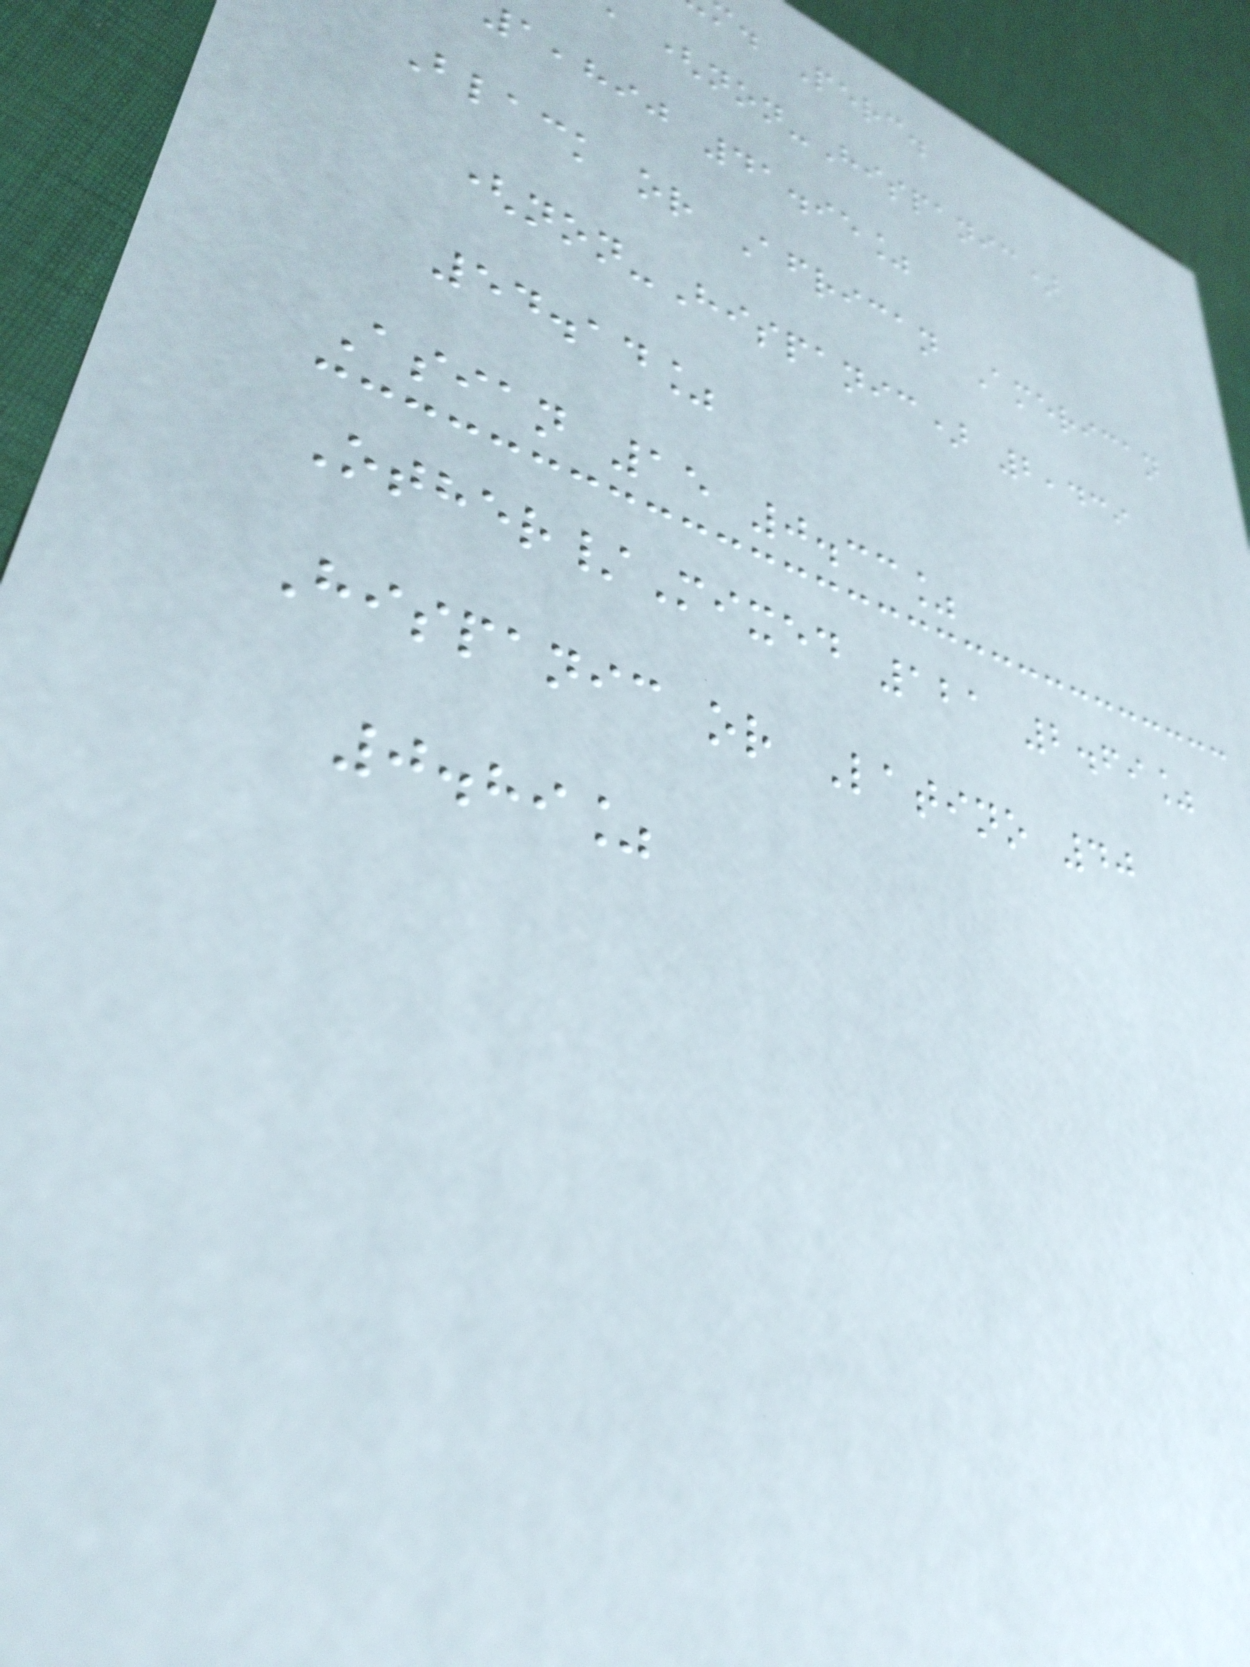. Perc.
(non-Hispanic)
,hij 41.95%
Black or African American
(non-Hispanic) 2,439
54.14%
Asian 15 0.33%
Other/Mixed 121 2.69%
Hispanic or Latino 40
0.89%
